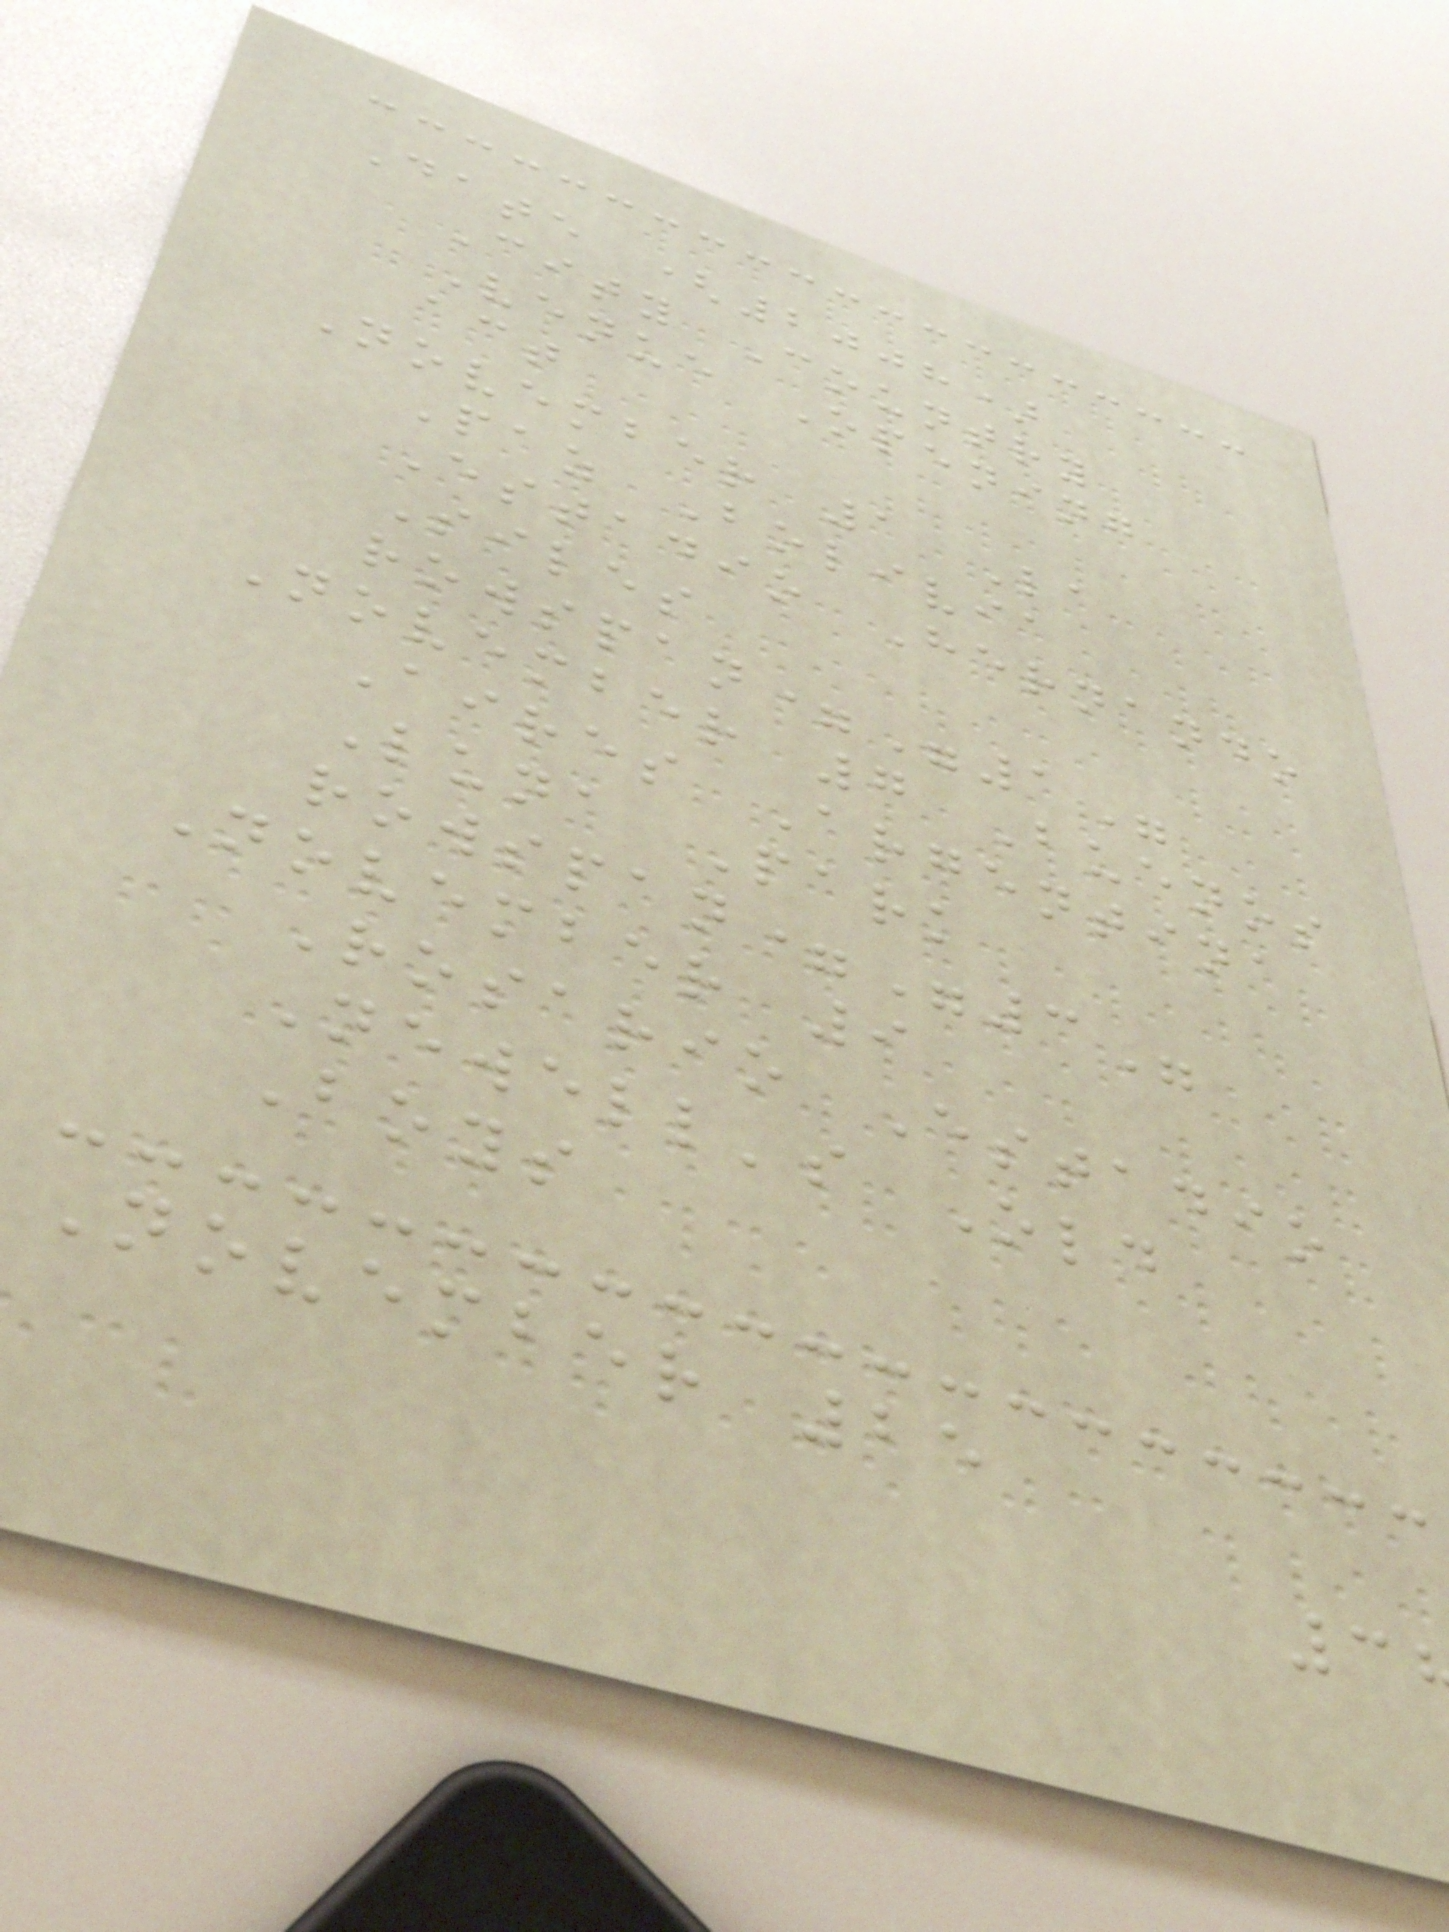Date (2008)
City Country
Venue Opening
act
November 1 La
Paz Bolivia
Estadio Hernando
Siles
rowspan="1"
November 7 Buenos
Aires Argentina
Luna Park
rowspan="3"
November 9
Rosario Estadio
Newell's Old
Boys
November 25
